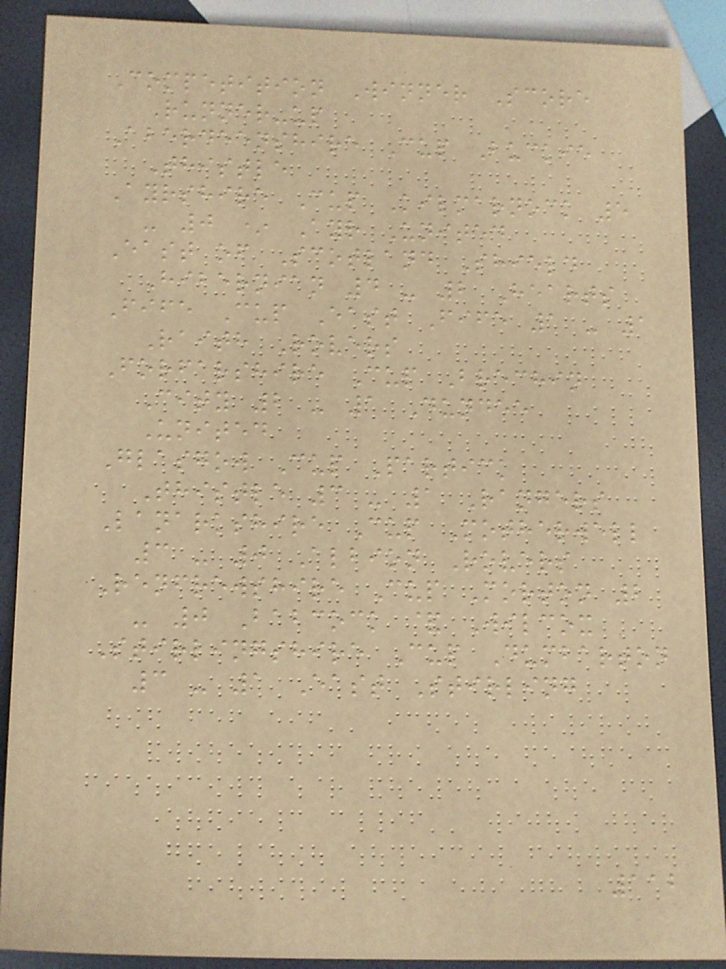Competition Winner Score
Runner-up
Aberdeenshire Cup Buckie
Thistle
Ayrshire Cup Kilmarnock 5
- 0 * Ayr United
East of Scotland Shield
Hibernian 4 - 2 Hearts
Fife Cup East Fife 1 - 1
Raith Rovers
Forfarshire Cup Brechin
City 2 - 1 Dundee
United
Glasgow Cup Partick
Thistle 3 - 1 Rangers
Lanarkshire Cup Motherwell
3 - 0 Albion Rovers
Renfrewshire Cup Morton 2
- 0 Babcock & Wilcox
Stirlingshire Cup Dumbarton
3 - 1 East Stirling
112
